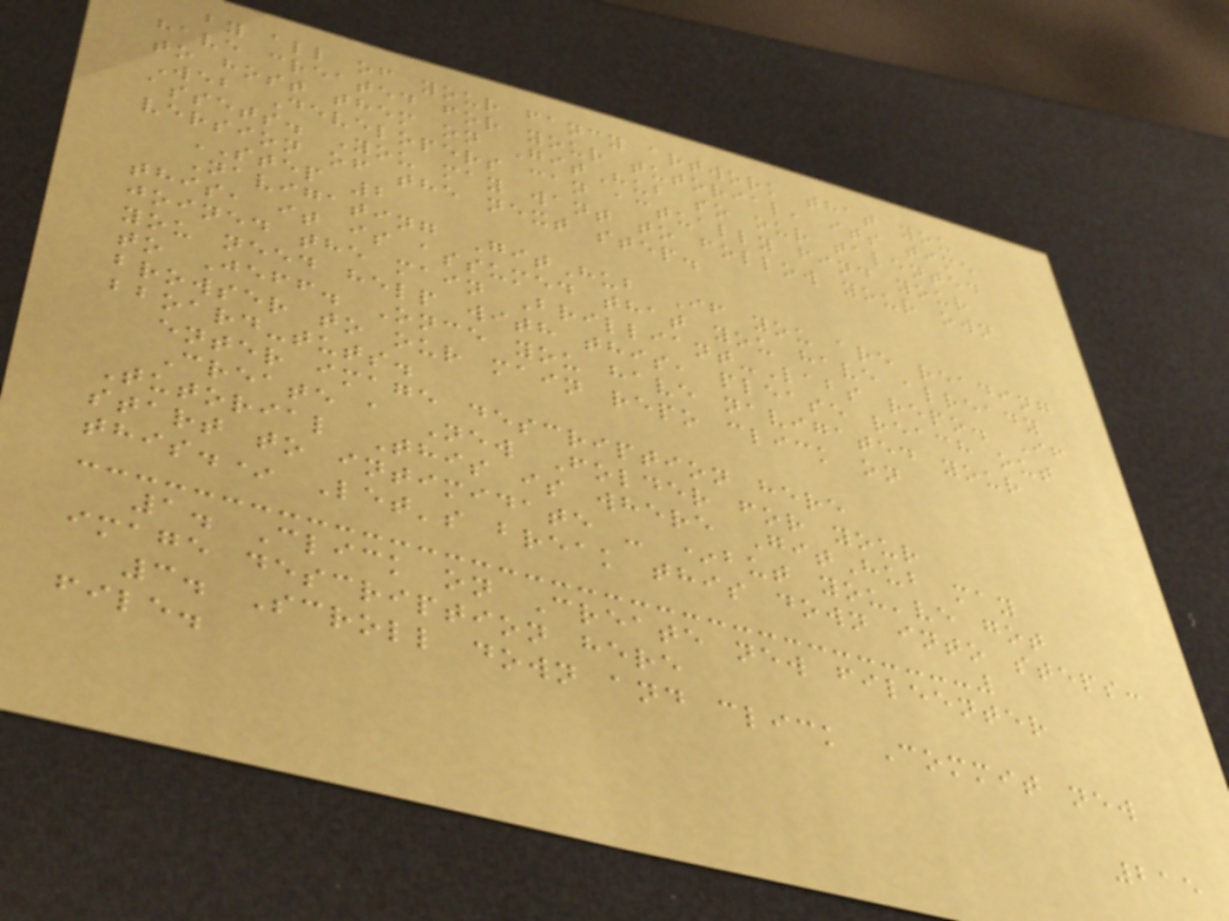by all of your fancy artwork that you
have created for your tutorial, its time
to host them on GitHub so our talented
Web Developers can actually find your
assets. You may want to follow your own
version of the next step.
STEP 2
Navigating GitHub If you are reading
this, it is assumed that you have already
joined the main Brilliant-Labs repo. If
you need help with this, please reach out
to Jeff. Once you have navigated your
browser to our main repo click on
bboard-tuts.
enter image description here
Create a New Folder for your
Tutorial This is where GitHub may
start to intimidate - *but you've got
this.* Let's break this down into steps:
1. Click on Create new fileenter
image description here
3. Scroll down and click Commit new
file.
215
